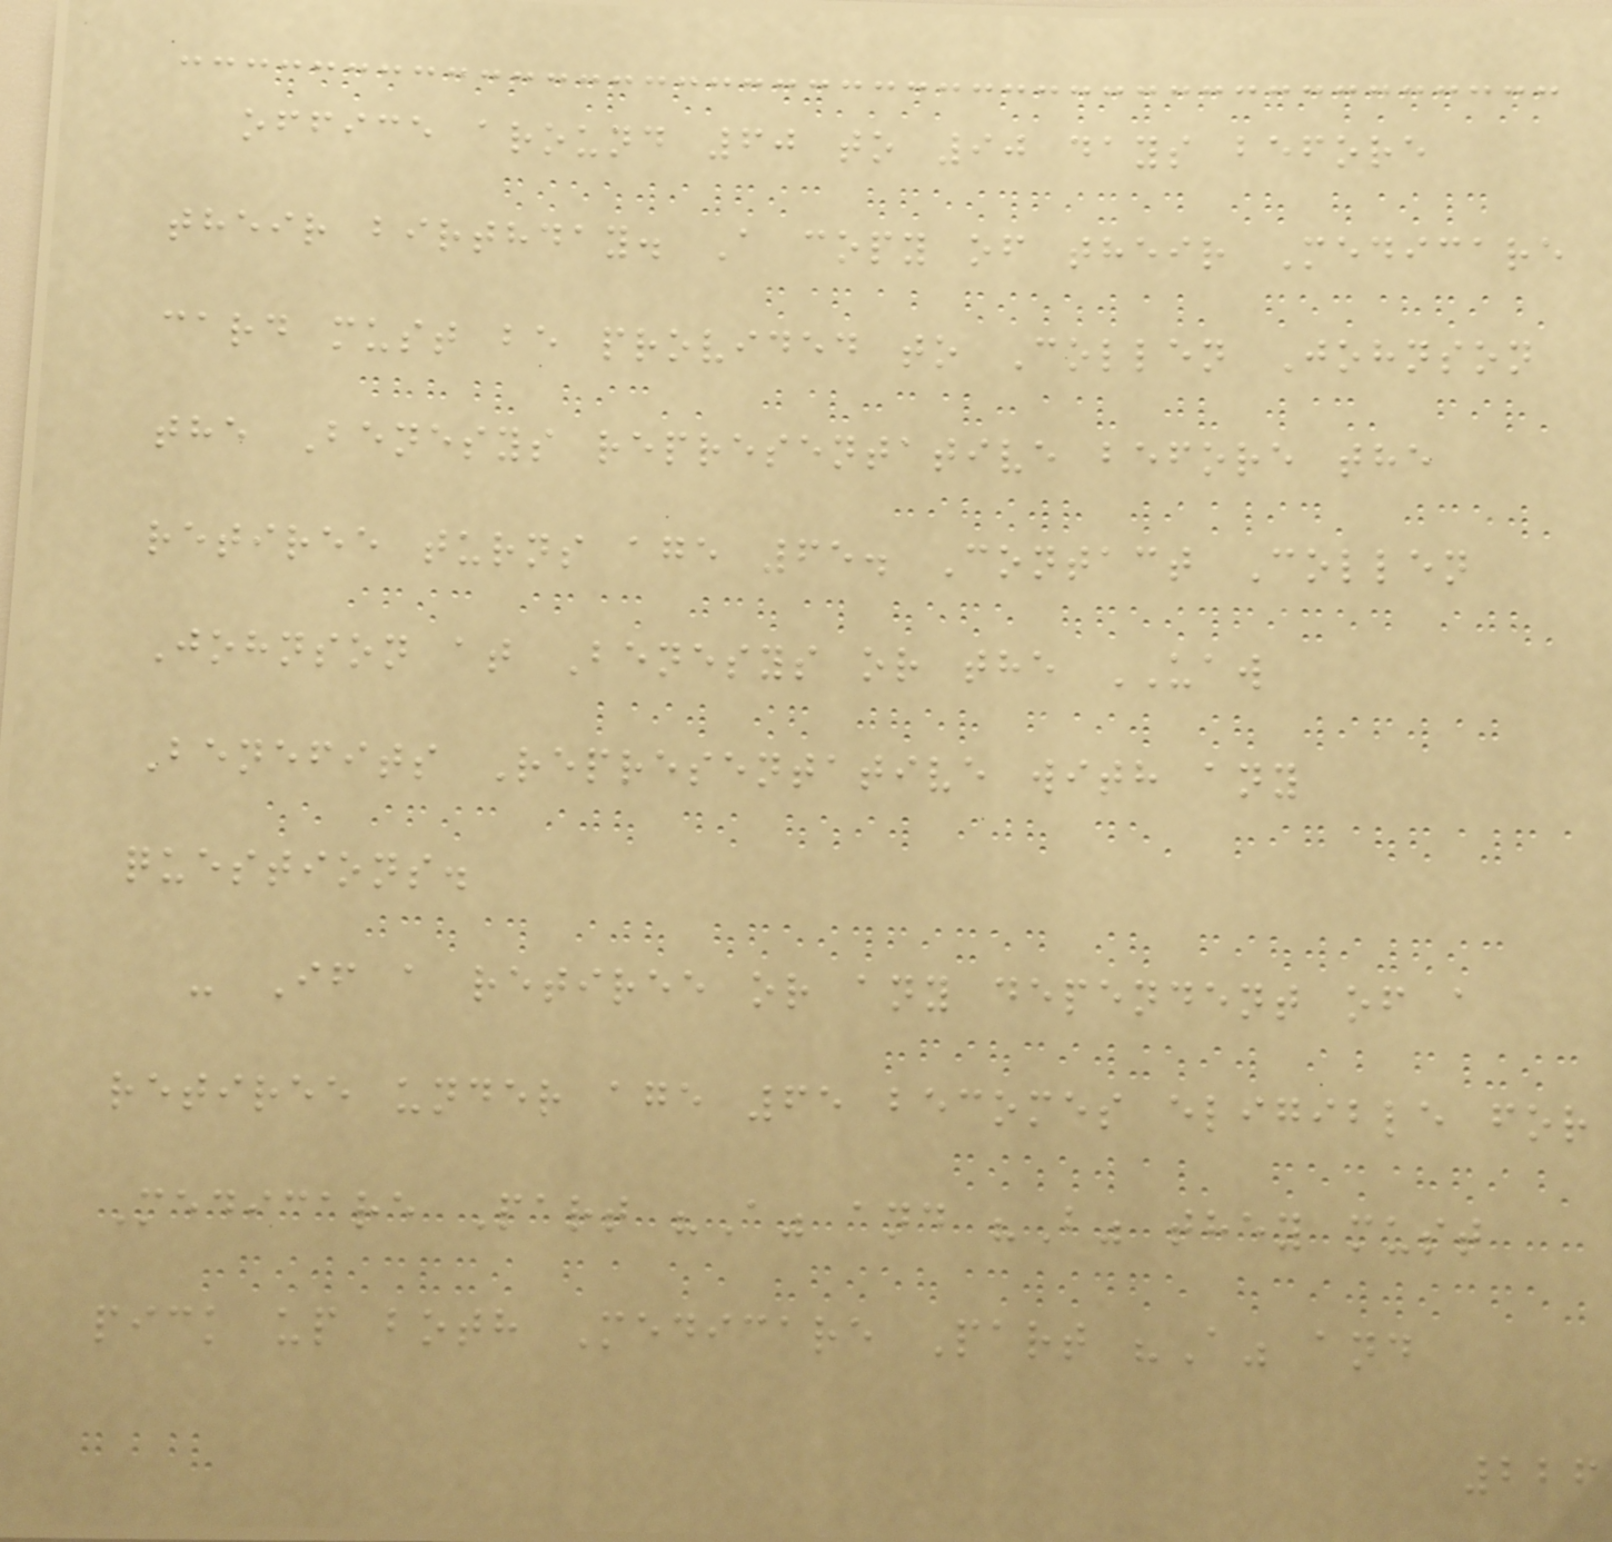office around 60 to 90 days before
their birthday. A copy of their Medicare
card must be provided to Collen Johnson
the Benesys representative before the
retiree turns age 65. Contact Collen
Johnson at Benesys or the UAW
Benefits Representative with any
questions.
- If a retiree or any dependent of a
retiree under age 65 becomes eligible for
Medicare Part "A" and "B" they must
pick up both Medicare Part "A" and
226
